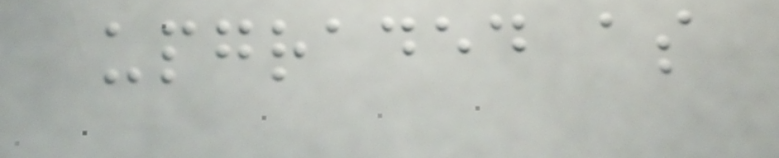upgraded as
